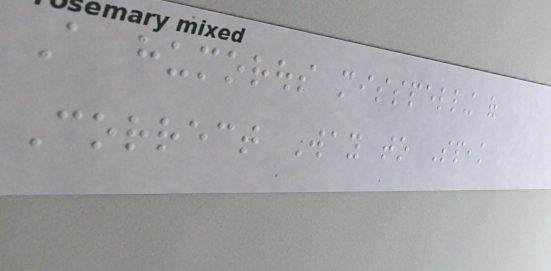A humorous misspelling of
Correct Way to Speak
